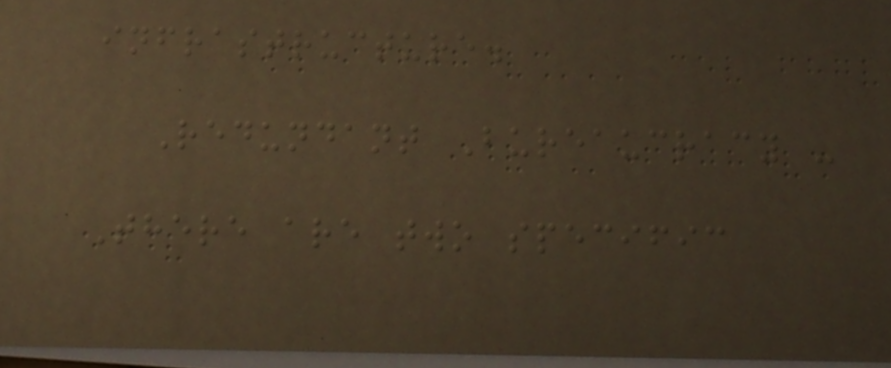infrastructure.
Redundant Bureaucracy -
There are two specific
